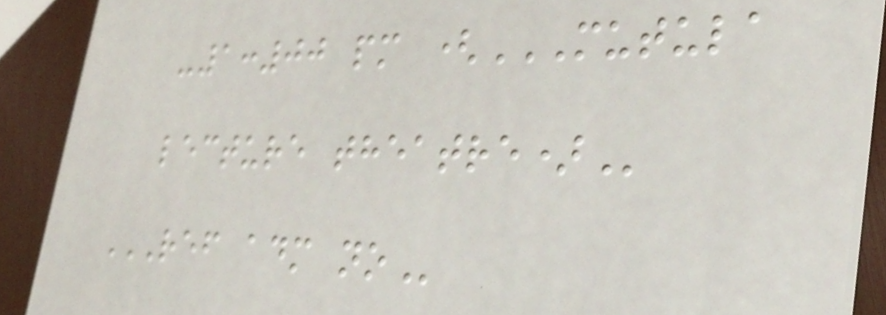-1:00 pm (MUTULA
LECTURE THEATRE)
REF ADM NO
